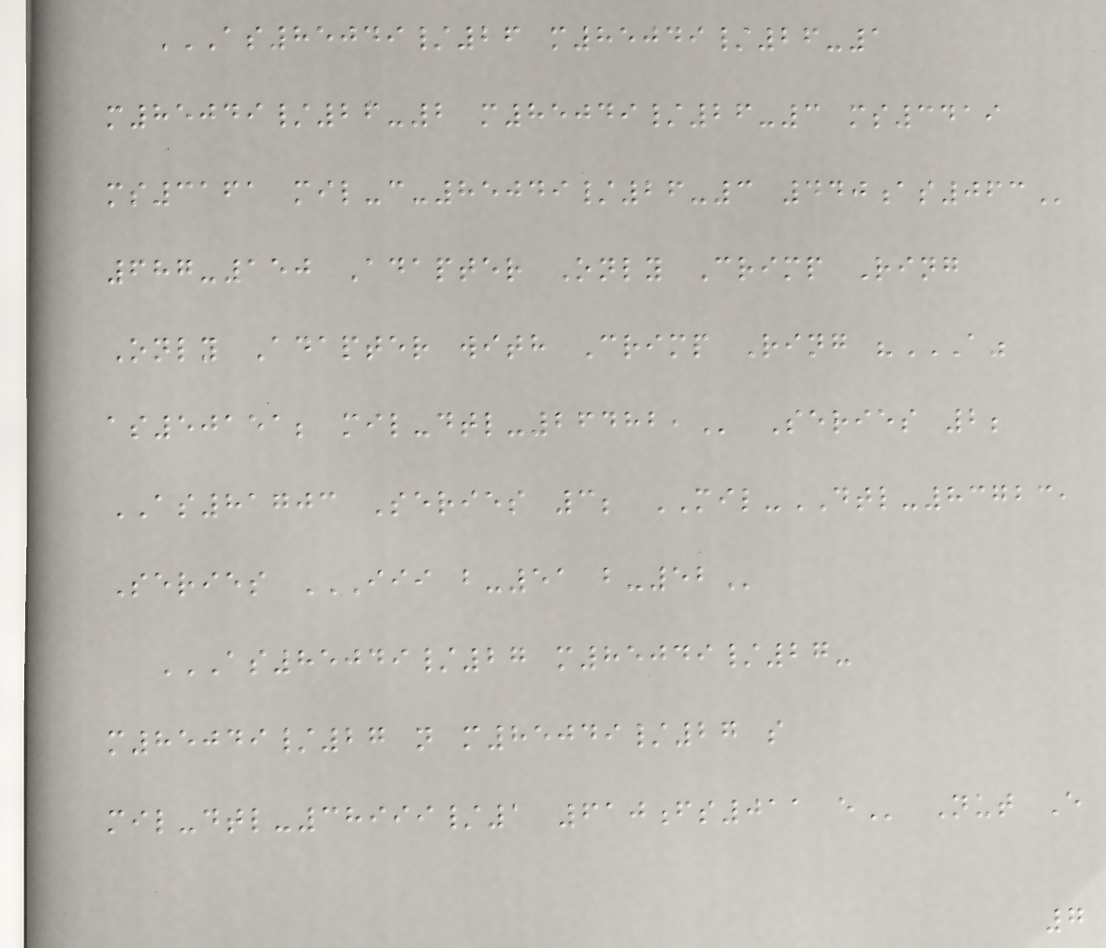AS85049/26 M85049/26-1
M85049/26-2 M85049/26-3 MS3419
MS3161 MIL-C-85049/26-3 440AS063
687-150 Adapter Only Crimp Ring
Only Adapter with Crimp Ring "A"
AS50151; MIL-DTL-26482, Series 2;
AS81703 Series 3; MIL-DTL-83723,
Series III B-51 B-52
AS85049/27 M85049/27-
M85049/27 N M85049/27 S
MIL-DTL-38999/1 610FS011 E Nut E
7
